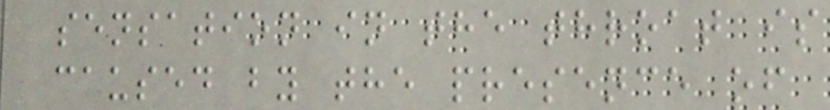sensation in the throat is
caused by the presence of
